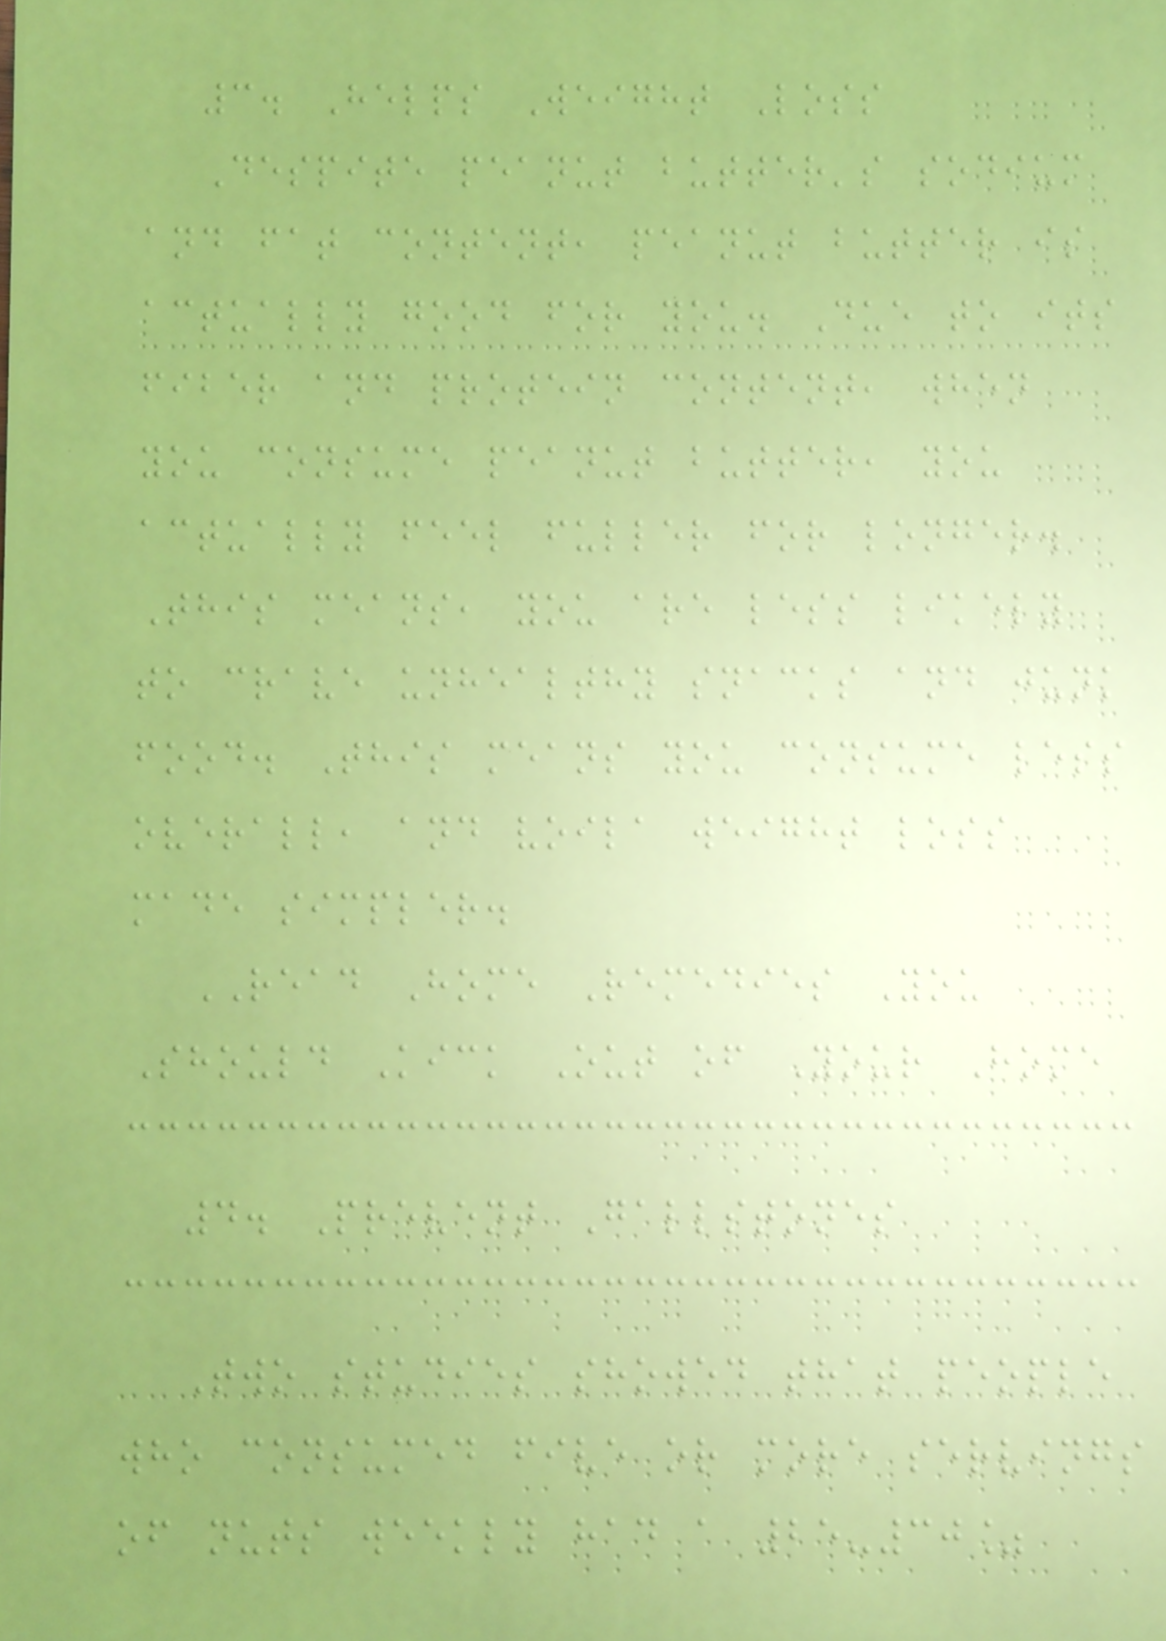3. Helps Weight Loss
Despite peanut butter's sodium
and fat content, peanut butter is
actually good for you. Due to its
fiber and protein content, when
you consume peanut butter, you
actually feel fuller for longer.
This means, you are less likely
to crave unhealthy snacks and junk
food. This means you consume less
overall, and voila weight loss
made simpler.
READ Home Remedies You
Should Kick Out of Your Home
4. Prevent Gallstones
Two studies showed that people
who consumed five or more servings
of nuts weekly had a 25-30%
